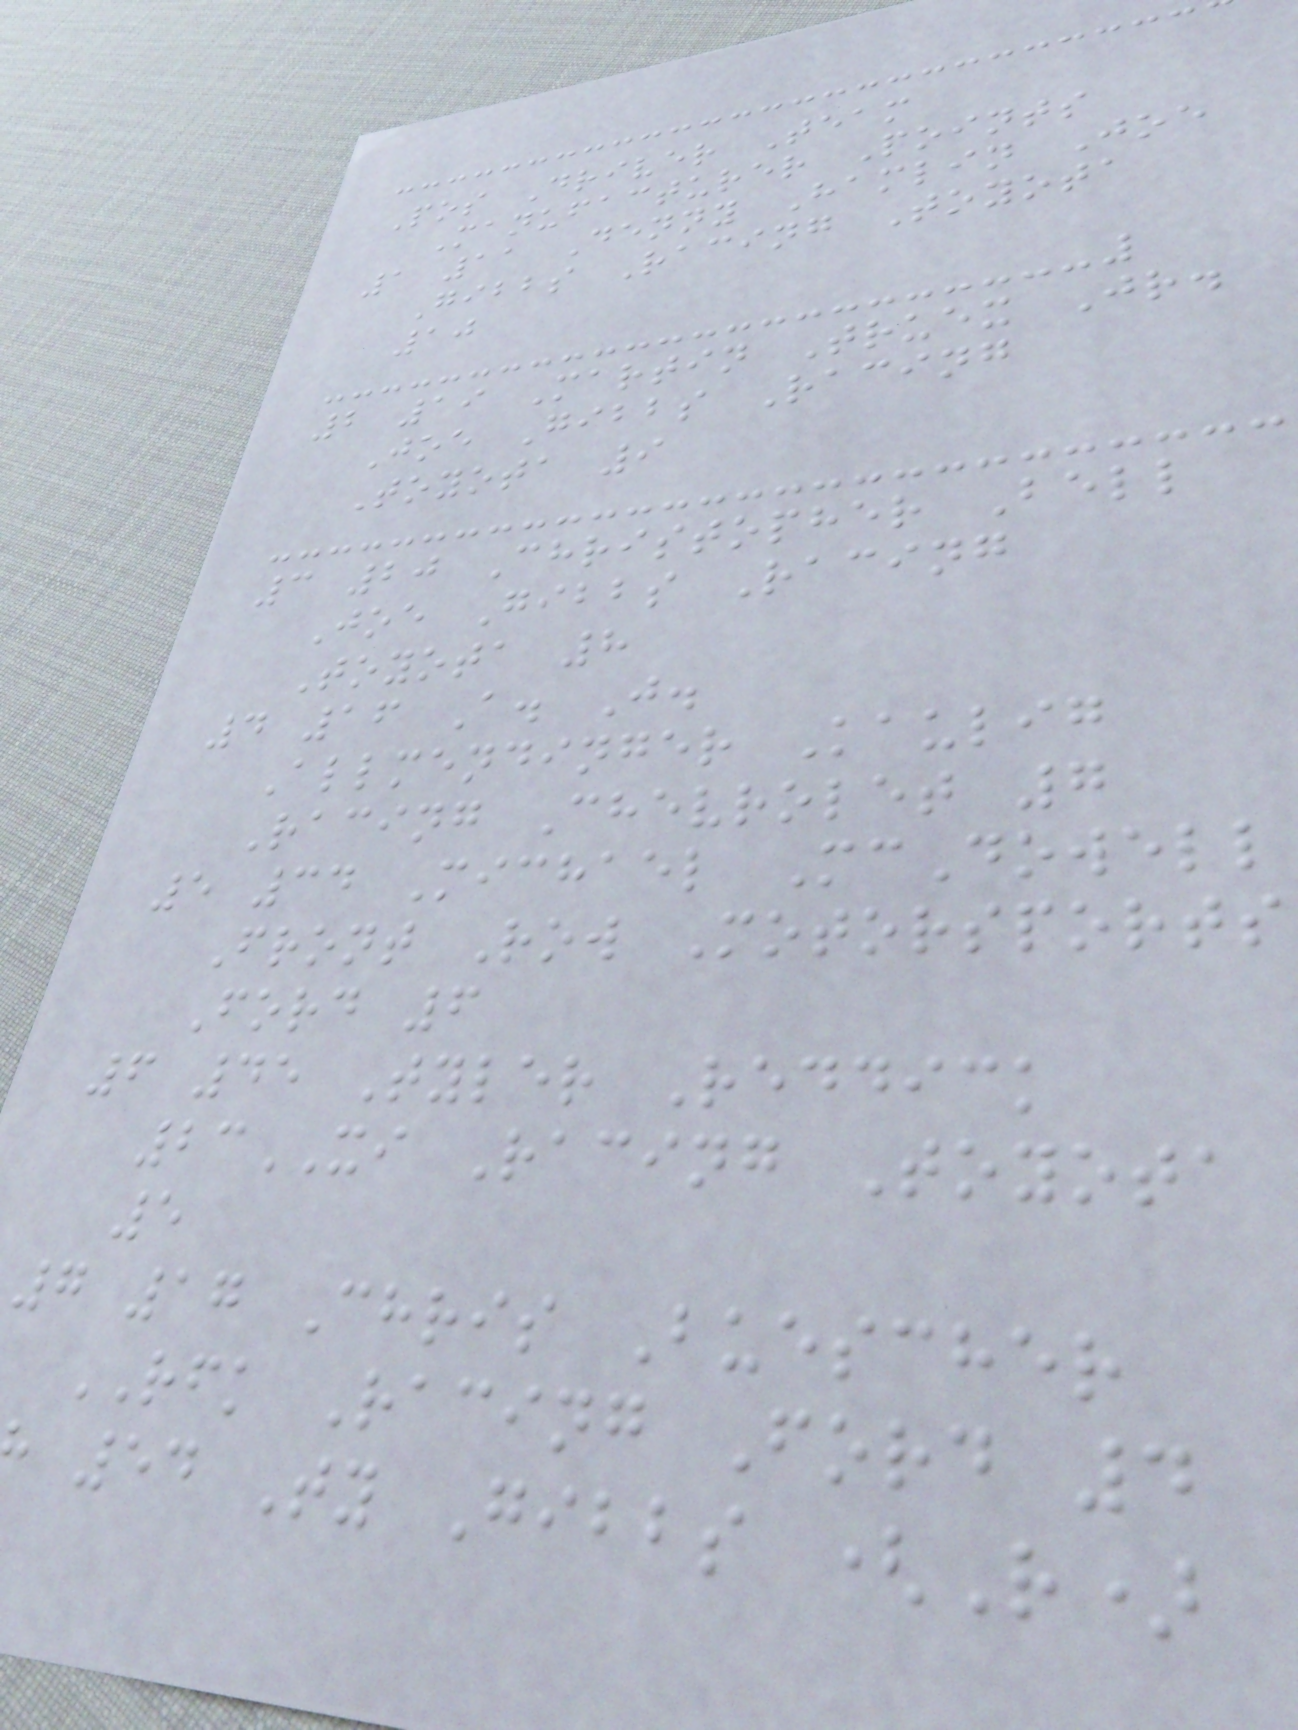Pos Driver Team
Manufacturer Points
1 11 Denny Hamlin Joe
Gibbs Racing Toyota
10
2 19 Martin Truex Jr.
Joe Gibbs Racing
Toyota 9
3 20 Christopher Bell
Joe Gibbs Racing
Toyota 8
4 16 A. J.
Allmendinger Kaulig
Racing Chevrolet 7
5 34 Michael McDowell
Front Row Motorsports
Ford 6
6 45 Tyler Reddick
23XI Racing Toyota
5
7 17 Chris Buescher
RFK Racing Ford 4
54 Ty Gibbs (R)
